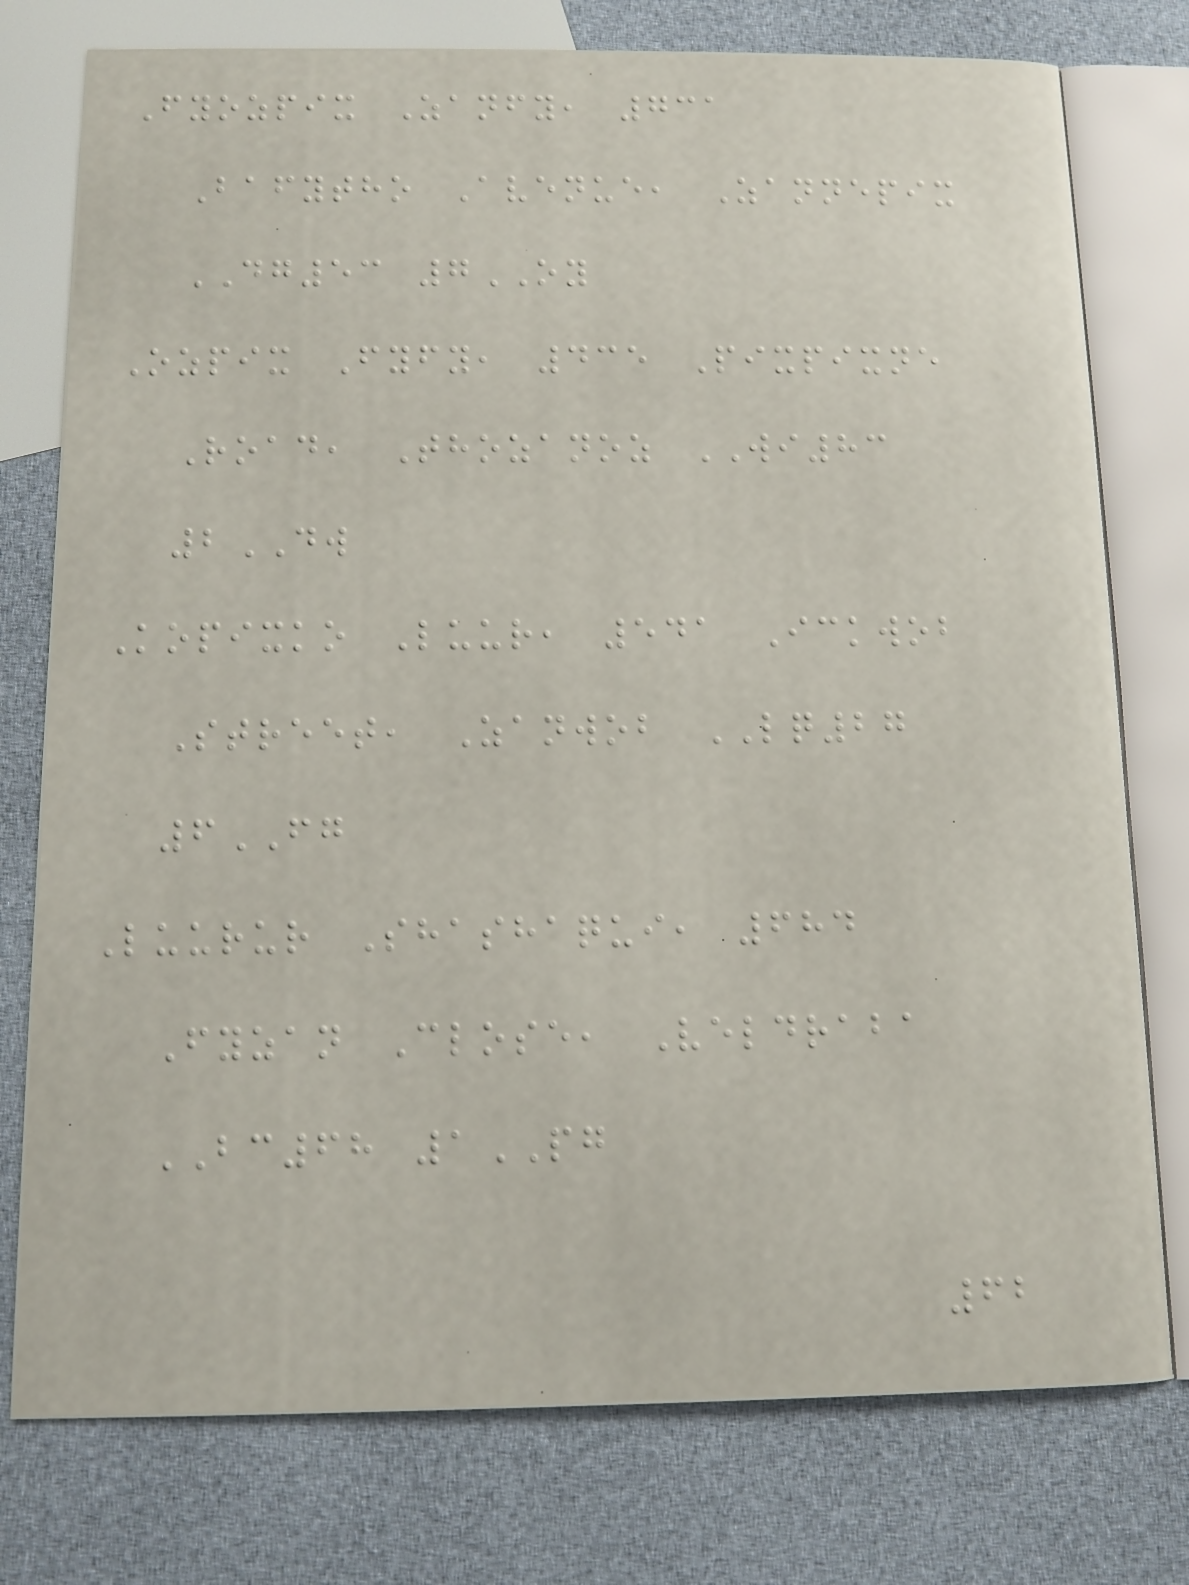Fyozpix Zanfy, 731
Bafytho Avenue, Zannepix
DG53 7OY
Ozpix Fyfy, 435 Pixpixne
Road, Thozanoz WI83
2DW
Kopixko Luur, 541 Ickwob
Street, Zanwob LQ27
6FG
Luurur Shashaqui, 684
Fyzan Close, Veldraba
BC68 1PG
62
